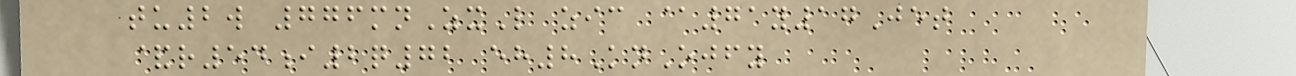tu2w 776mnZxL zic @71y17Jet
&r54i2q72 eh8KnOjfy
